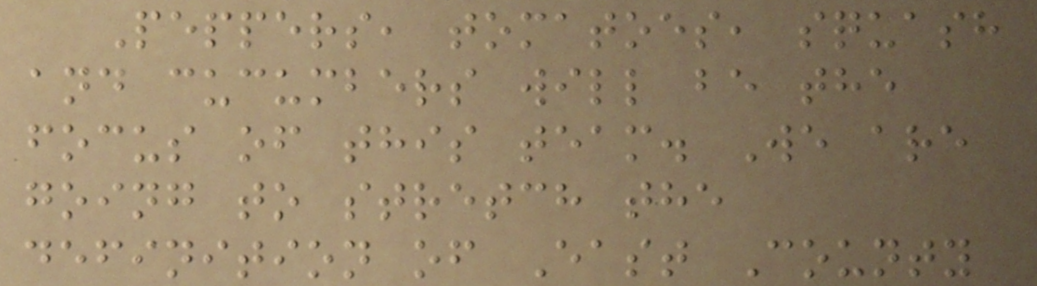Peppers, tomatoes, squash
and cucumbers will be the
focus of this team. We are
going to stretch the
definition of East County
